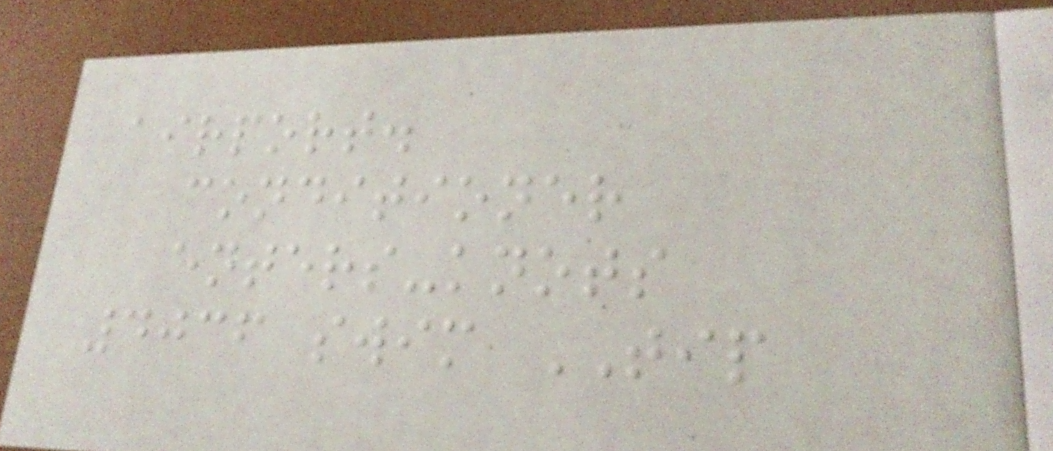airport.
conditioner
enters-knots
4036 swim TIP
